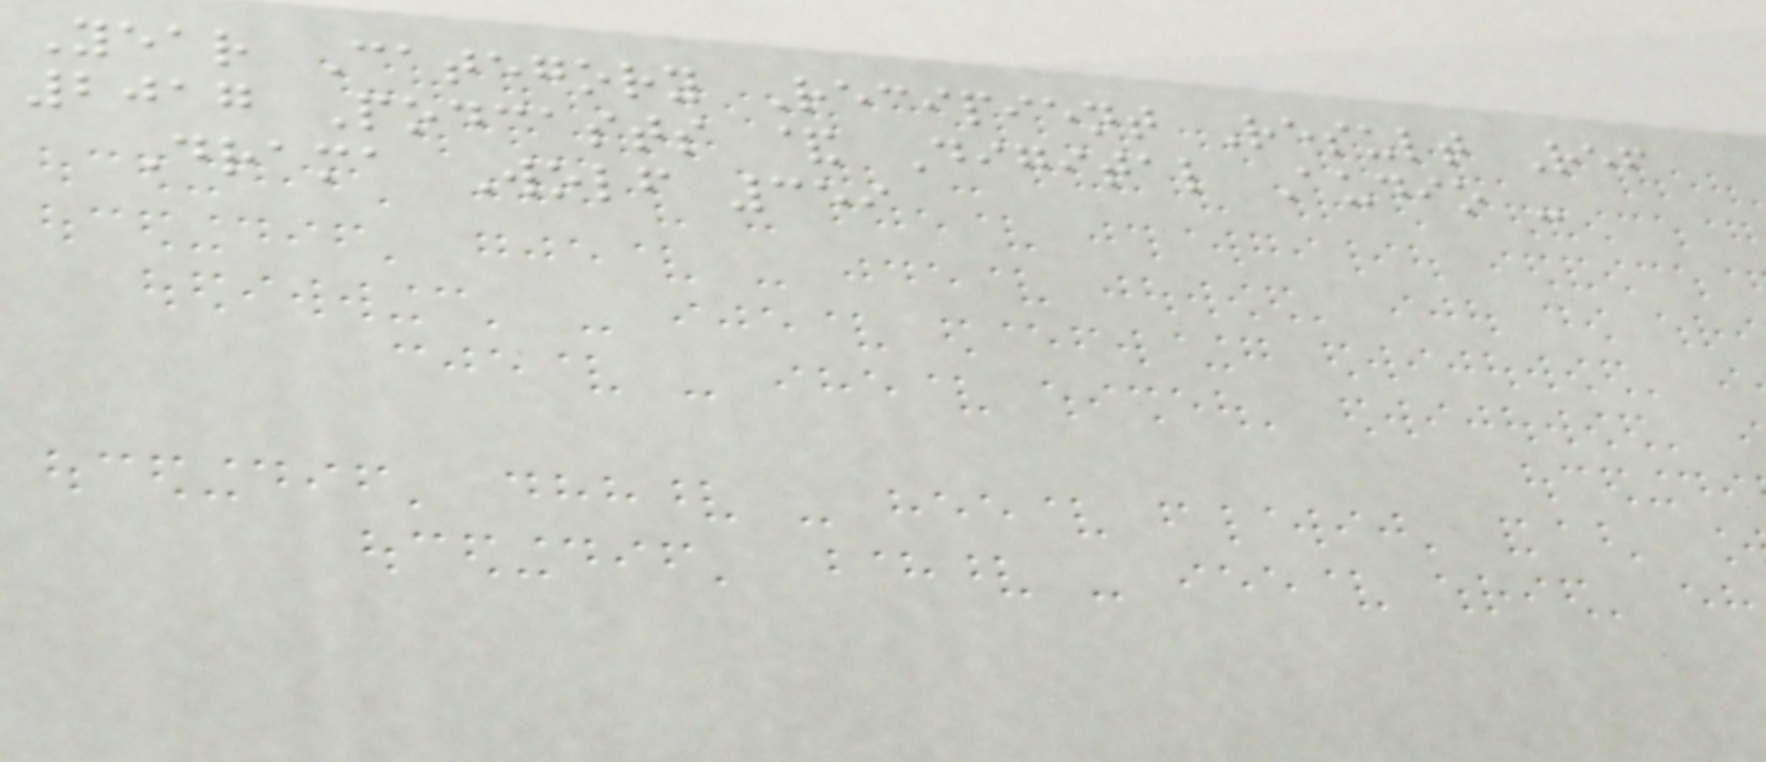Year Category Recipient Result Ref
2017 Podcasts & Digital Audio -
Drama Wolf 359
